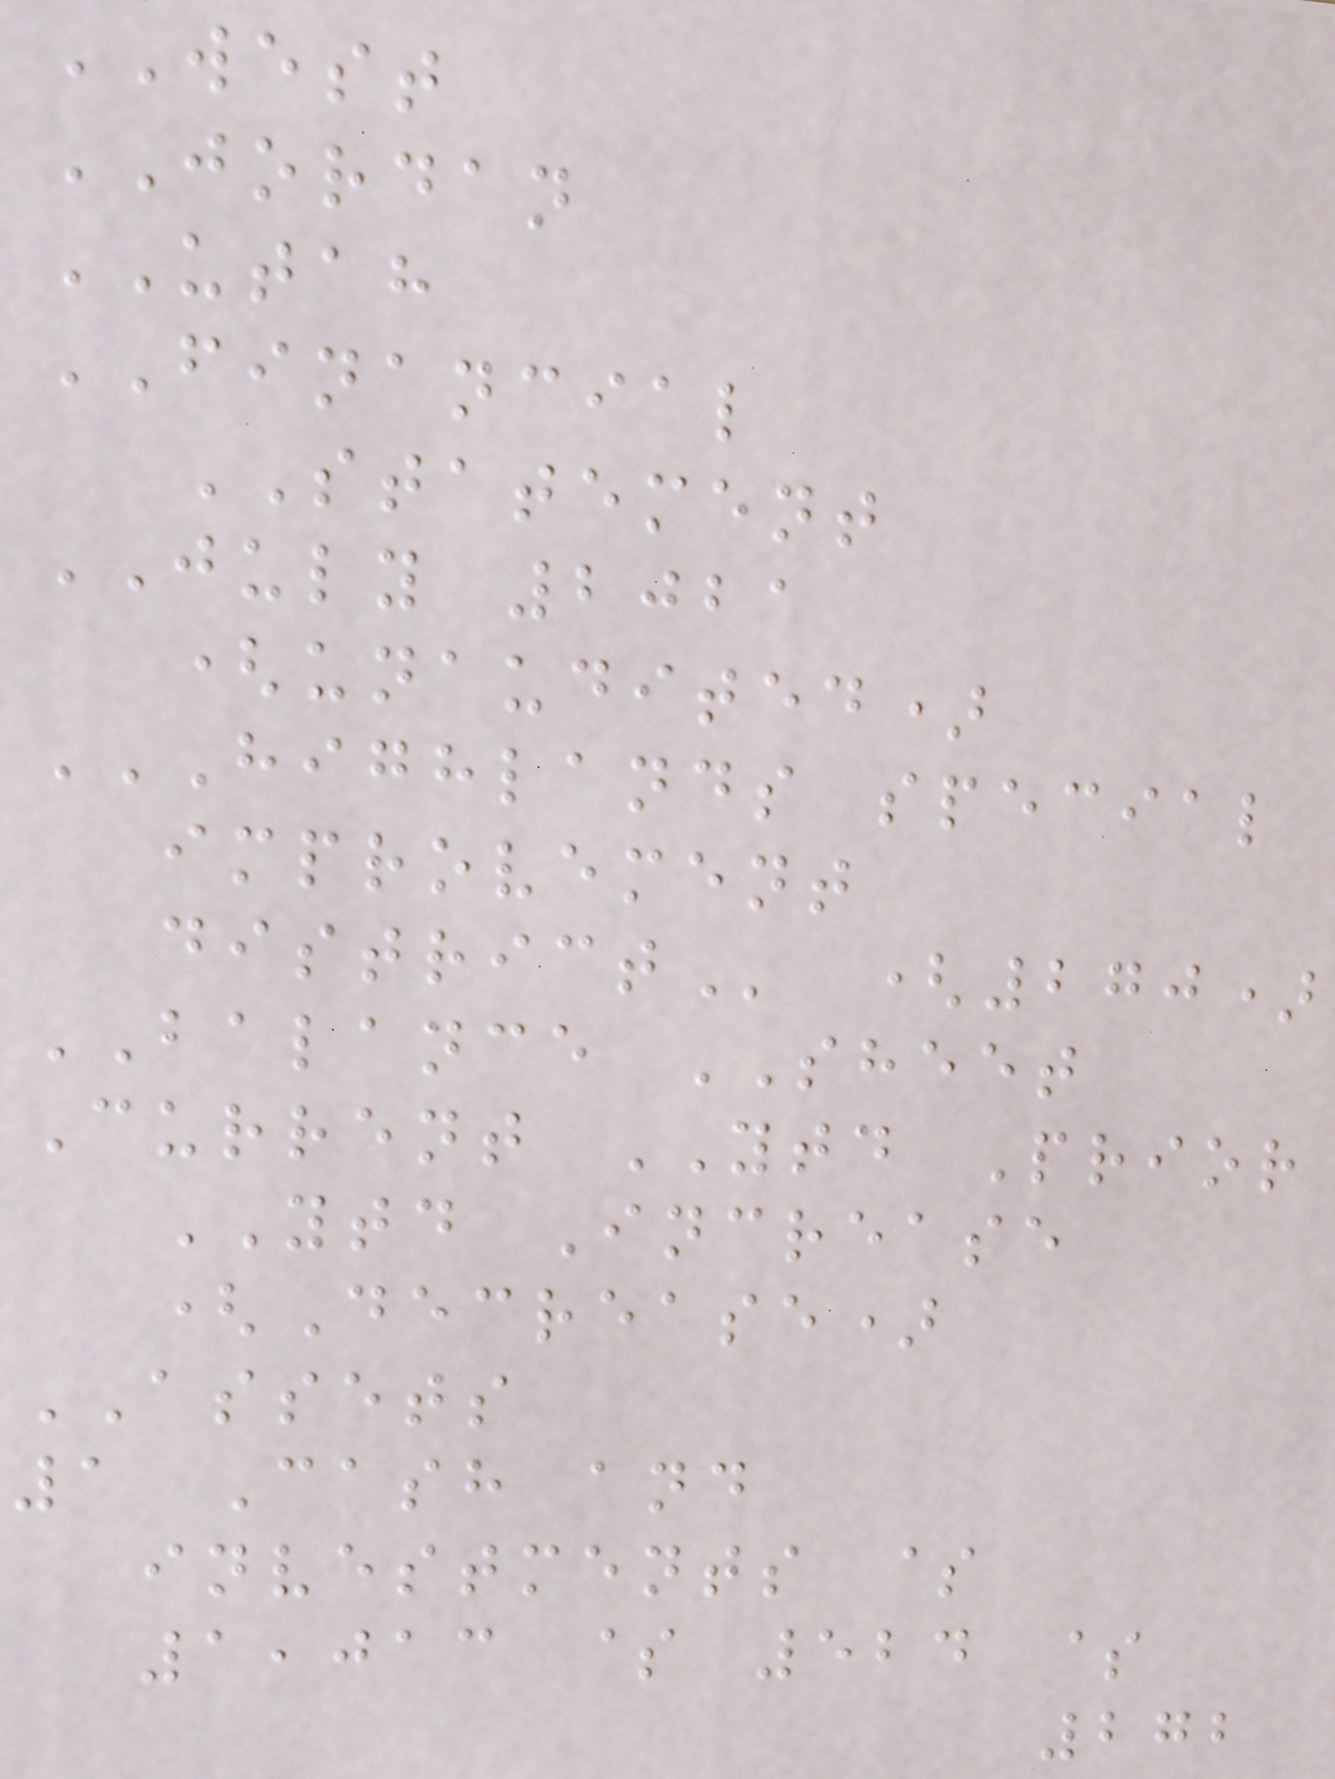WEST
JORDAN
UTAH
FINANCIAL
STATEMENT
JULY 2021
(unaudited)
HIGHLANDS SPECIAL
improvement
(270)
BALANCE SHEET
Current YTD Prior
YTD Increase
(Decrease)
ASSETS
1 Cash and
investments $
1,013 $ 524 $
272
